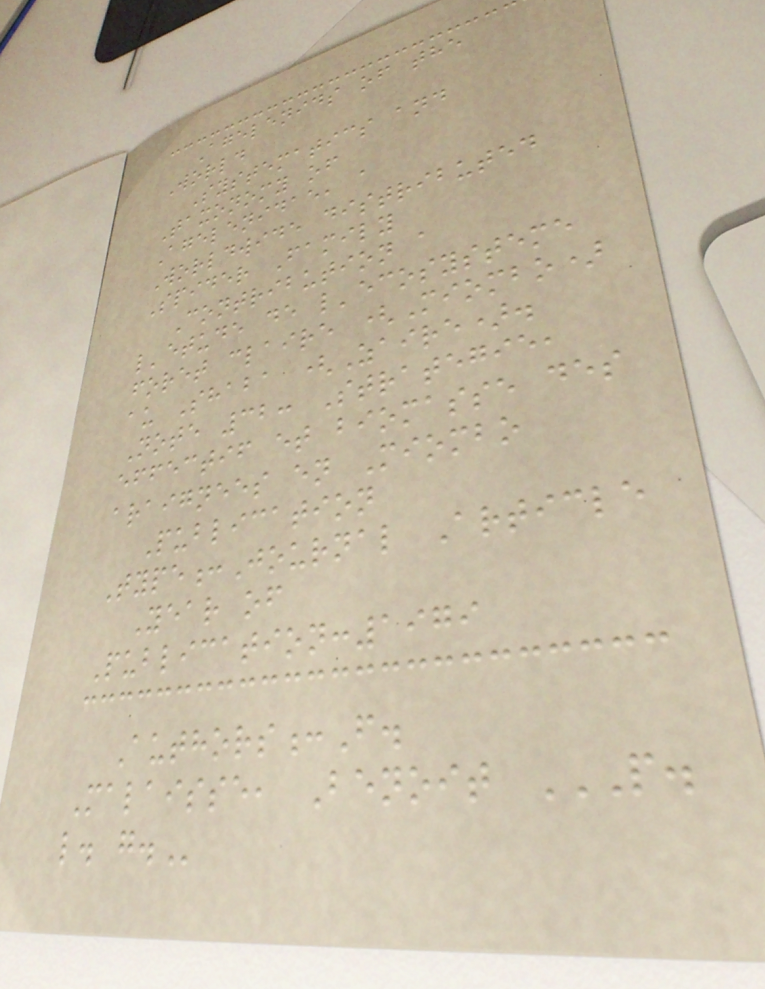Agelenids of the
World
Systematics and
Taxonomy of
Agelenidae, a
Worldwide distributed
Spider Family
Contribution a
l'etude de l'ecosysteme
foret claire (Miombo)
au Shaba (Zaire).
Note 32: Strategie,
effectif et biomasse des
araignees en Miombo
Publication
Type:Journal Article
Year of
Publication:1979
Authors:F.
Malaisse, Benoit P.
L. G.
